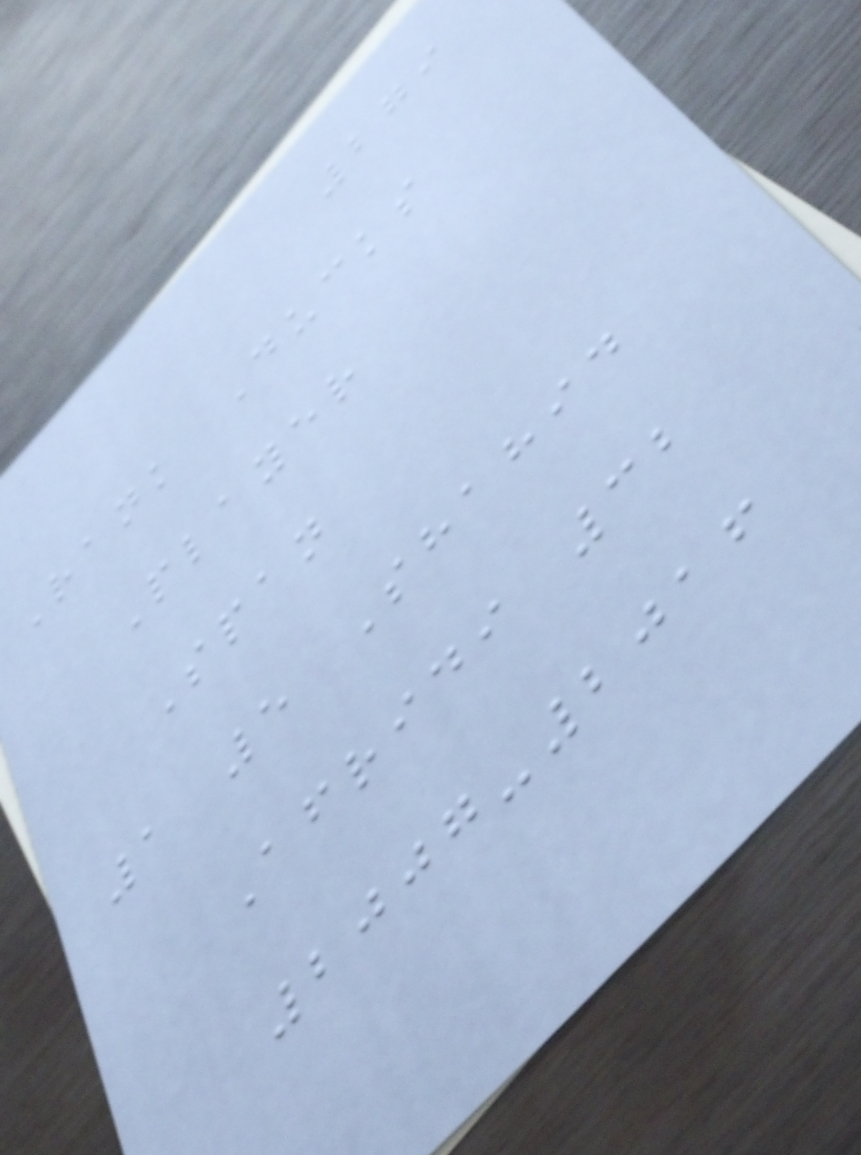279
Rank Ducks
Player
Span
1 5 Shahid
Afridi 32
2007-2016
